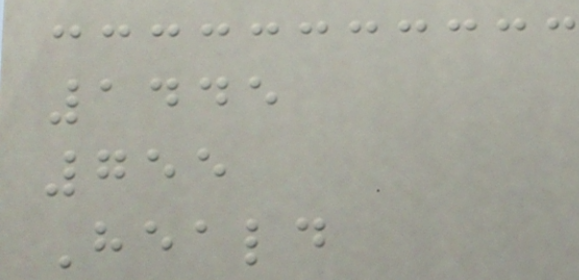1445
755
Heald
